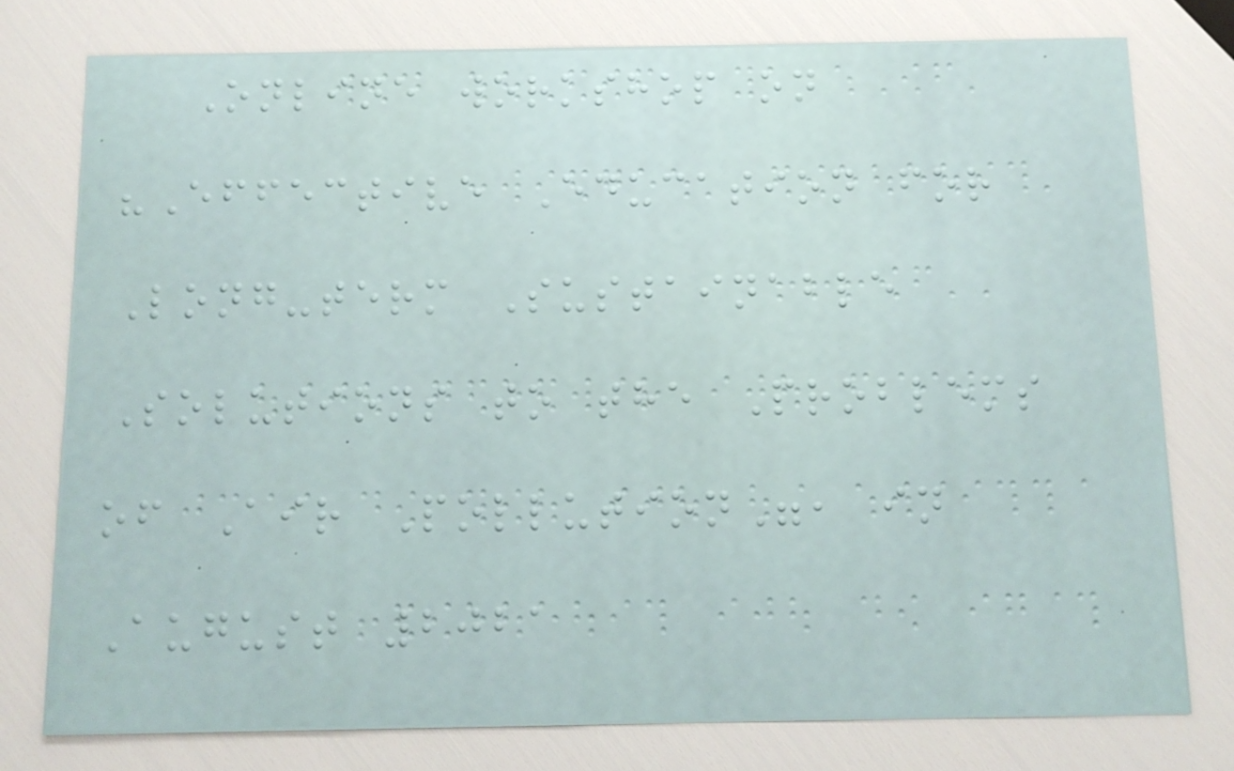Online workshop on
"Effective Education for
Long-term Sustainable
Solutions to the Problems
of Air Pollution", in
August 2021
